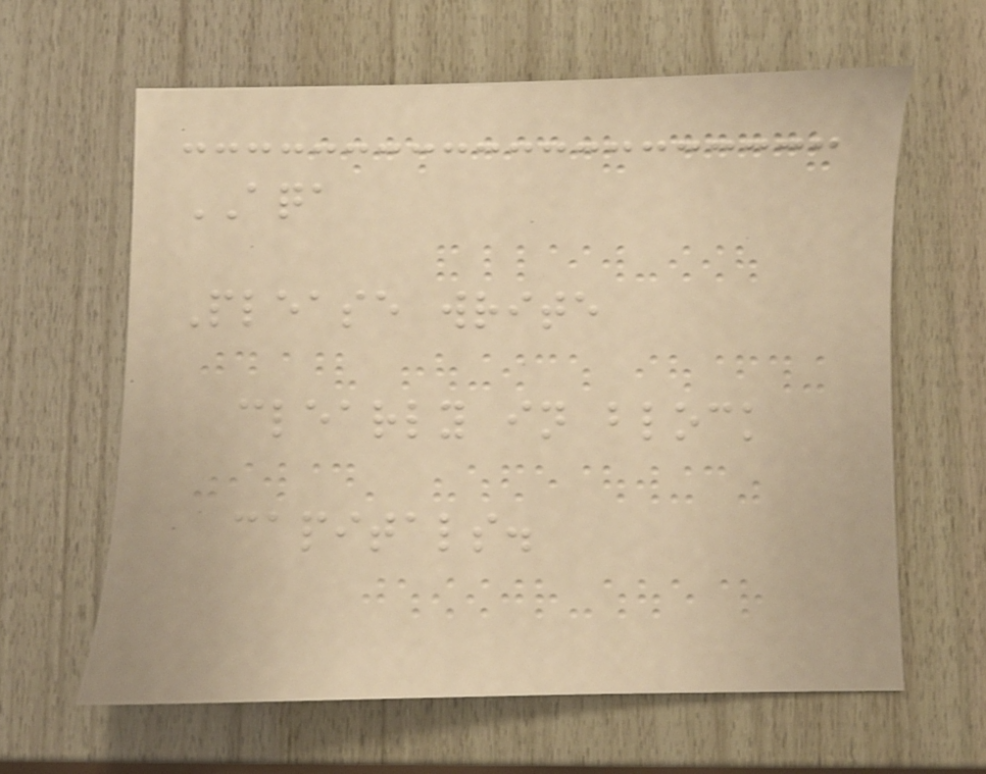AQA
Please write
clearly in block
capitals.
